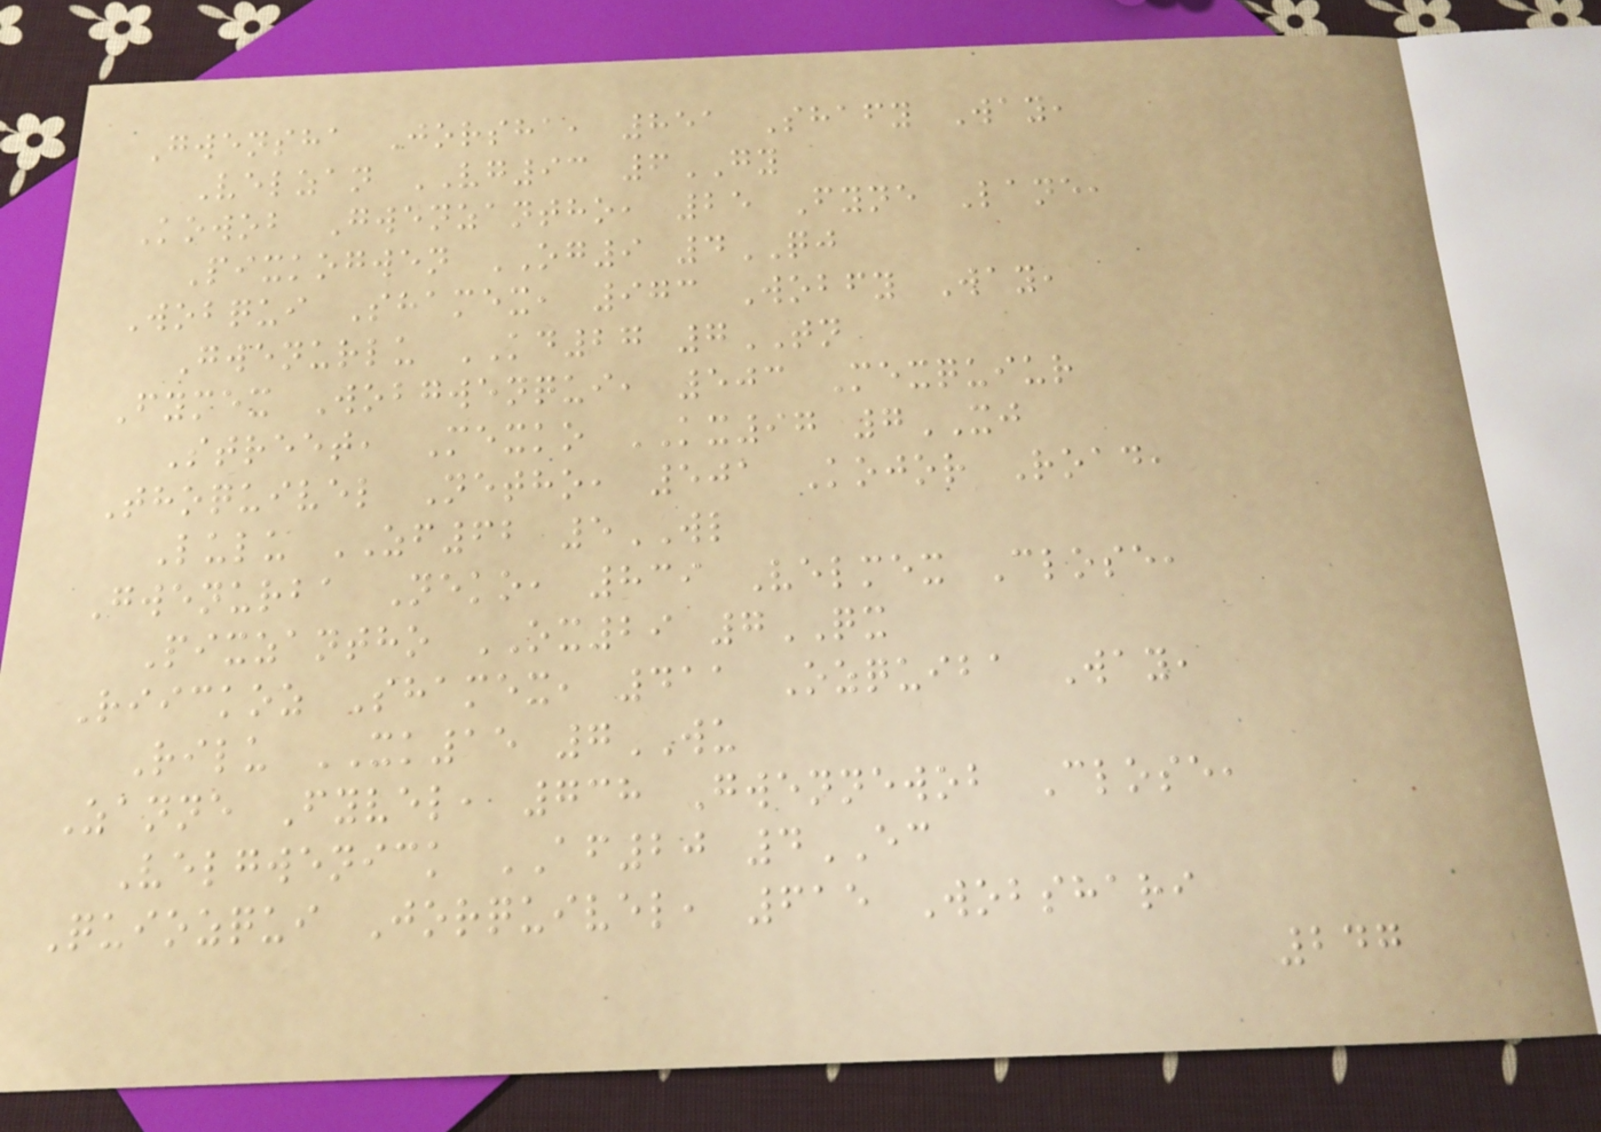Gwensha Jorsha, 851 Shafy Way,
Velzan VG93 6GY
Kowob Gwenzantho, 25 Fyne Lane,
Pixkogwen OG9 4QJ
Wobqui Shamex, 973 Wobfy Way,
Gwenurlu KD27 7TN
Fymex Wobgwenqui, 503 Mexquiur
Street, Mexko KX97 7XJ
Thoquivel Netho, 501 Kojor Road,
Lulu ZF62 5WL
Gwenurba Neko, 839 Velmex Close,
Pixzantho OX29 7QX
Riickoz Shamex, 411 Ozquiba Way,
Rilu XK15 7WU
Zanne Fyvel, 738 Gwennewob Close,
Velgwenick AF20 4EC
Quiozqui Jorquivel, 615 Wobshari
247
